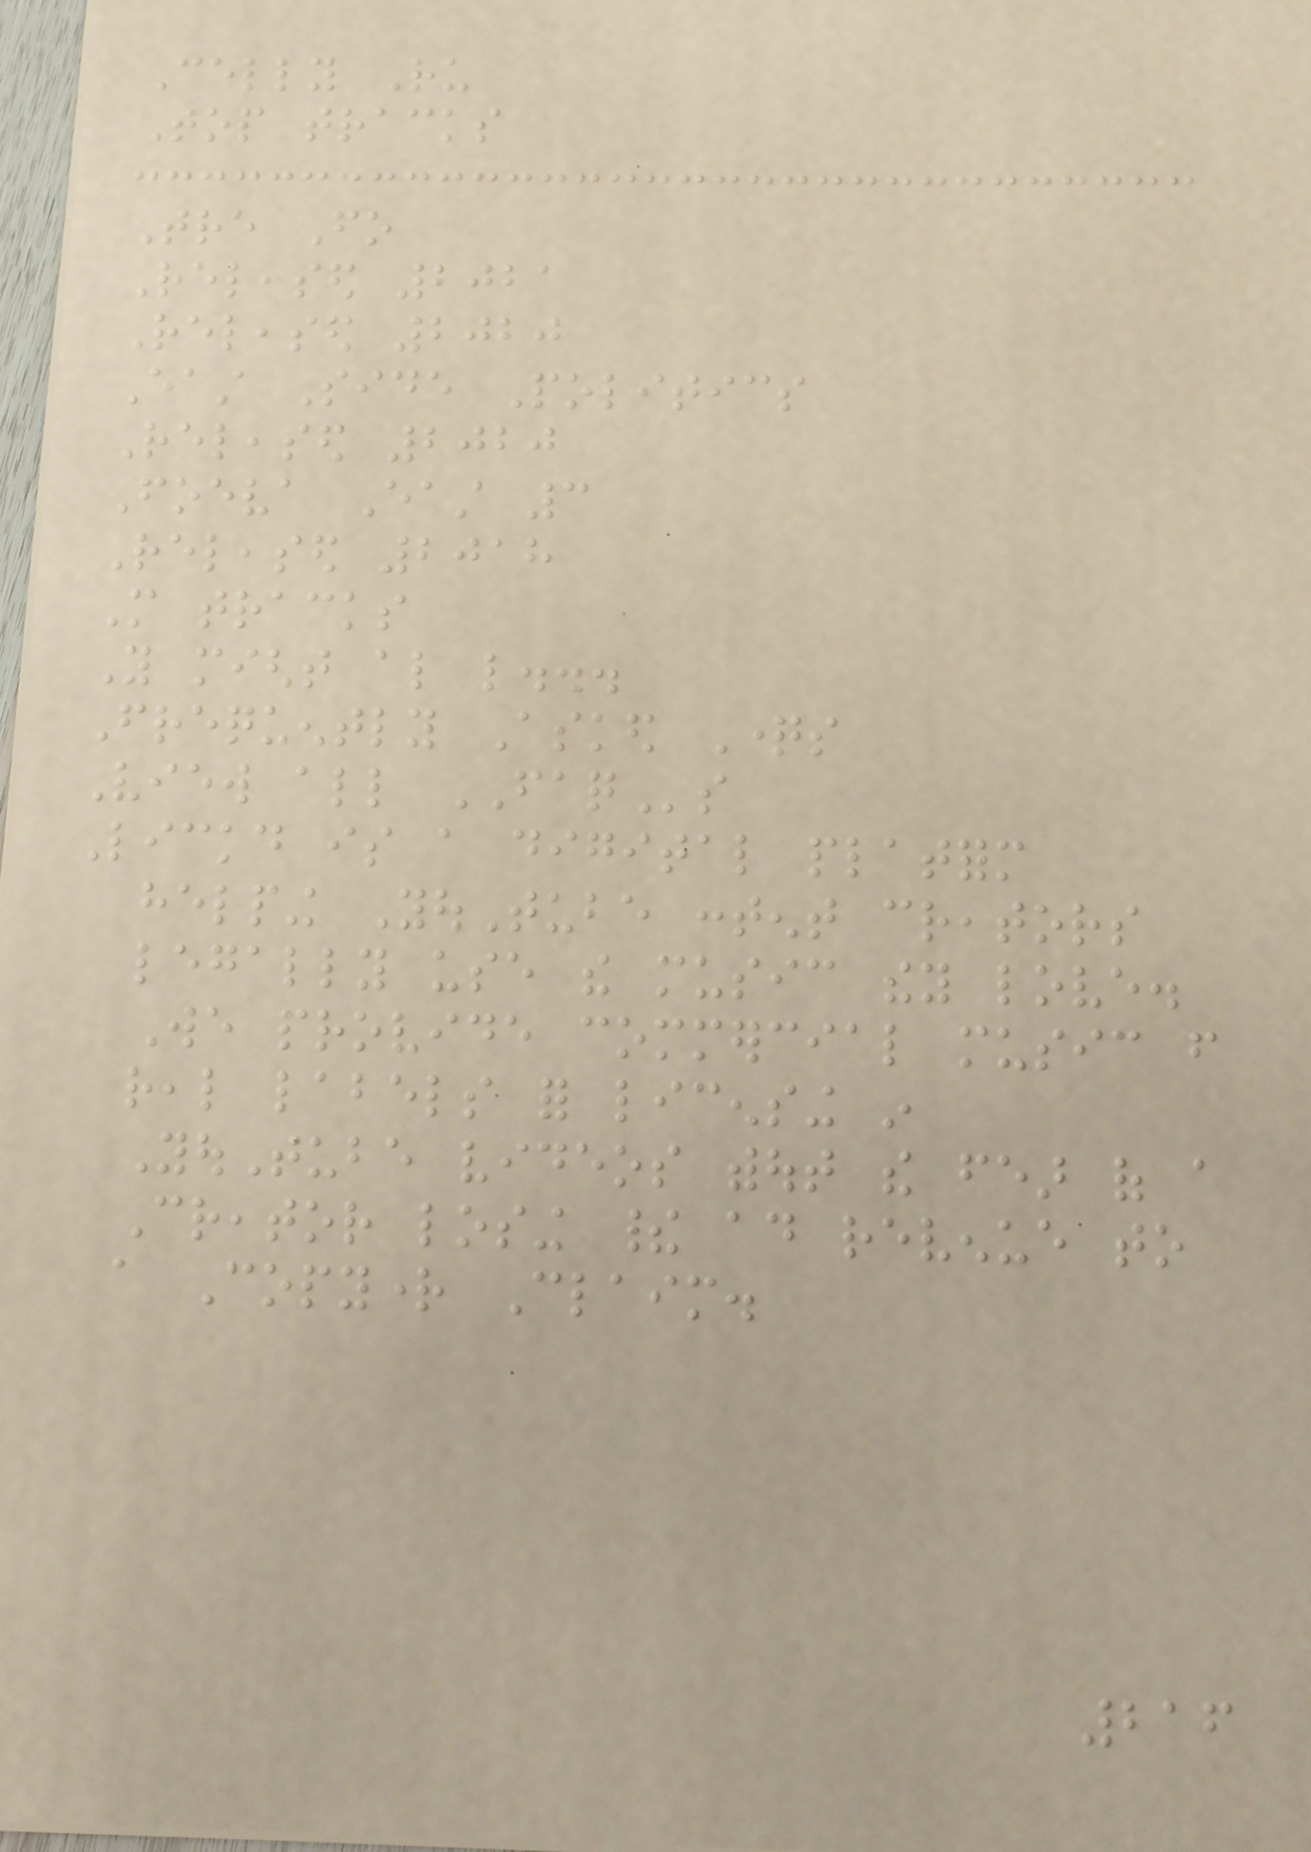Celly Ru
Top tracks
Tre Fo
Released 2021
Released 2020
East Side Politics
Released 2020
Foeva East 3
Released 2018
More tracks
You might also like...
Frequently Asked Questions
View all FAQs
Lickd is a digital platform
helping YouTube content creators
legally use the music they love.
We provide commercial music from
real labels for licensing in
YouTube videos without the fear of a
Creator losing their ad revenue to
a Copyright Claim.
216
